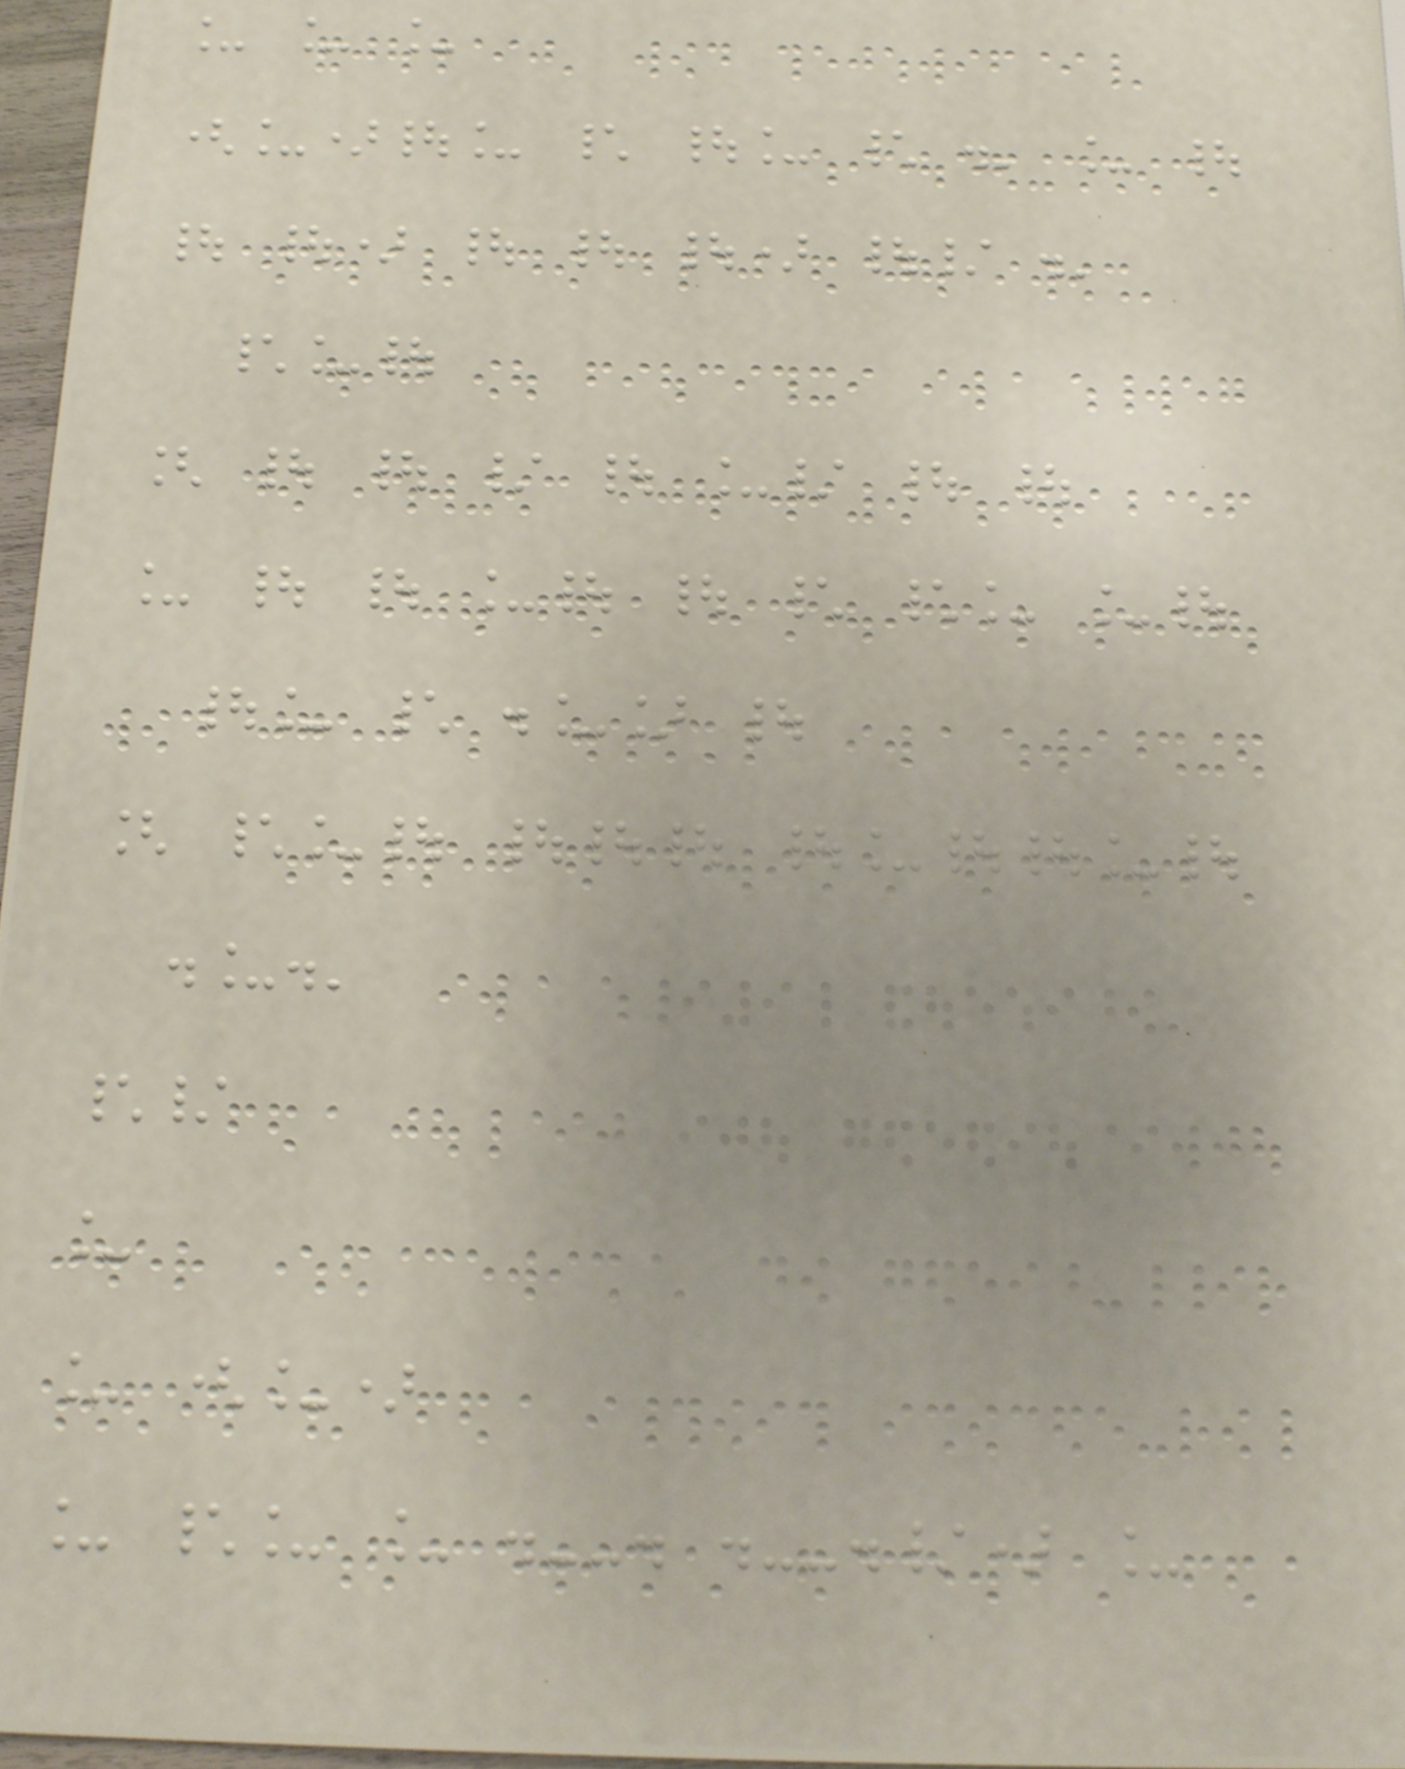_ _ _
(_)|_ \ |_ \ .' _ |
| |) | | |) |/ .'
\_|
[ | | / | _/ | |
_ | | _| | \ \_ _|
|_ \ ._] |
[ \_| ||| |_||_|
._.'
\/
_
_ (_)
_ \_ _ .--. .--./) _
